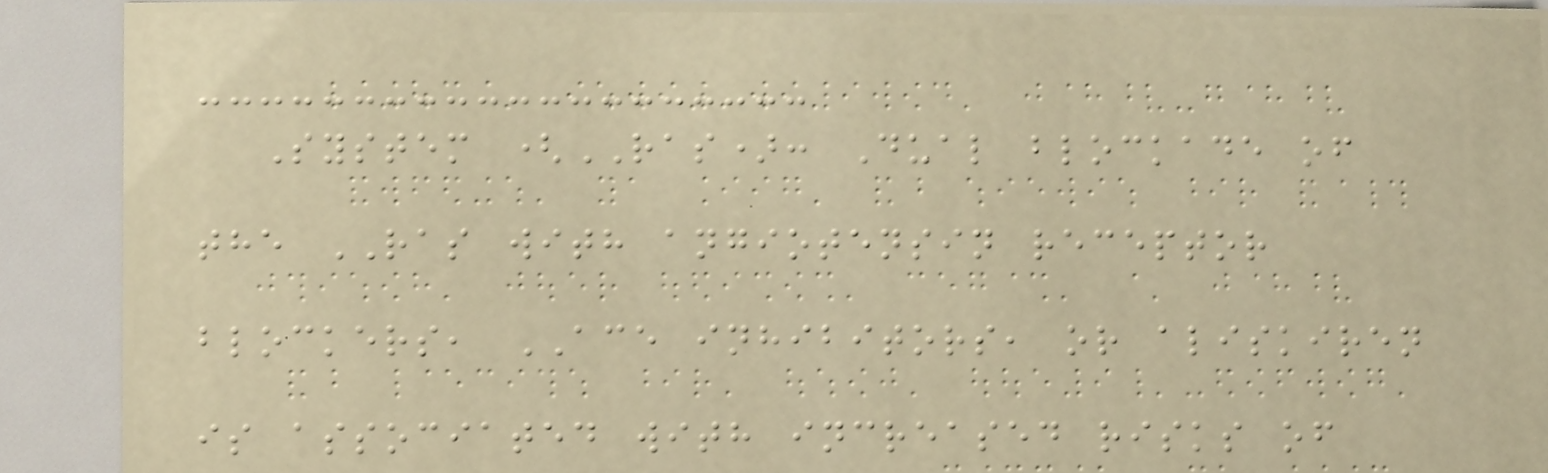System (RAS): Dual blockade of
the RAS with angiotensin receptor
blockers, ACE inhibitors, or aliskiren
is associated with increased risks of
